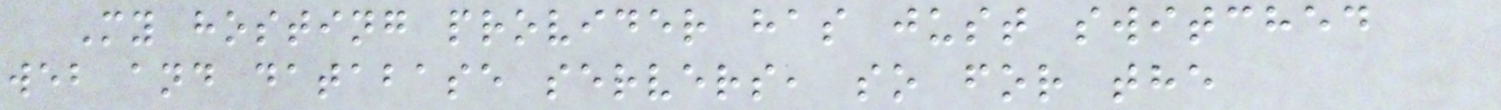My hosting provider has just switched
web and database servers, so for the
